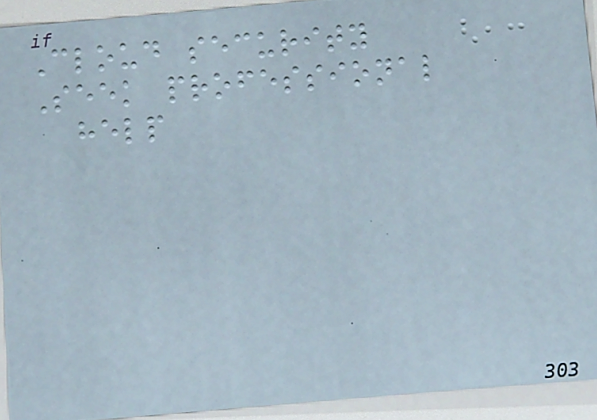Cloud security
Seek professional
help
